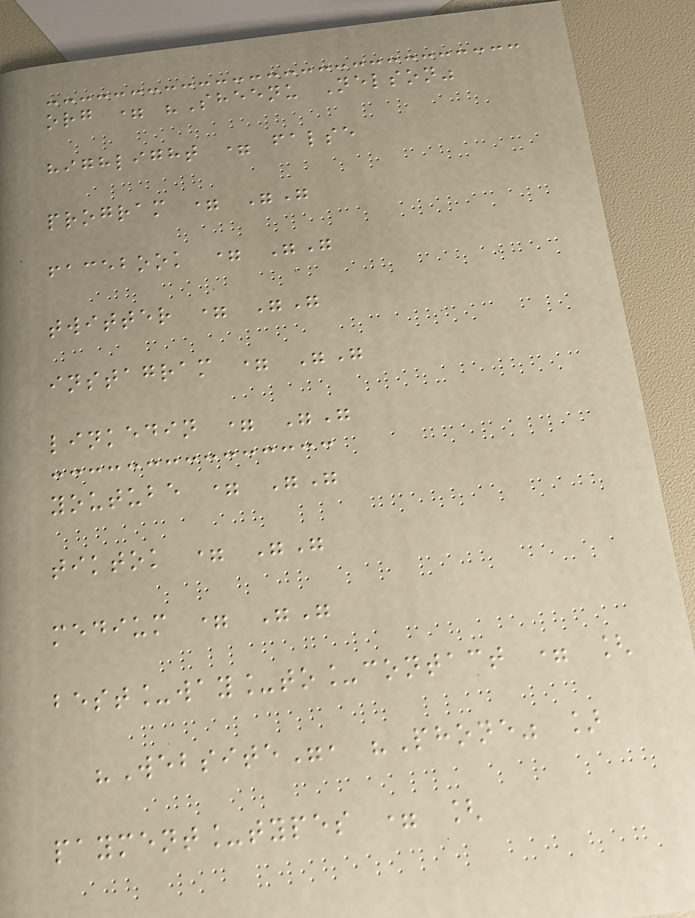org = "Sheenu Nelson"
highlight = false
program = ""
facebook = ""
twitter = ""
instagram = ""
linkedin = ""
youtube = ""
tiktok = ""
medium = ""
best_way_to_contact = [
"Website", "Phone" ]
payment_types = [
